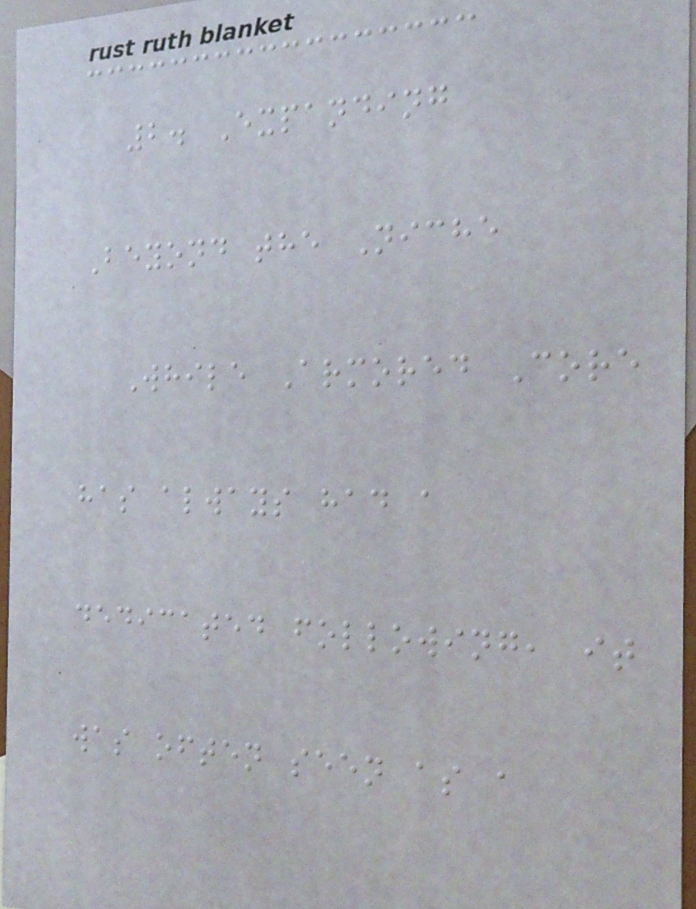2. Expanding
Beyond the Niche
While Armored Core
has always had a
dedicated following, it
was often seen as a
